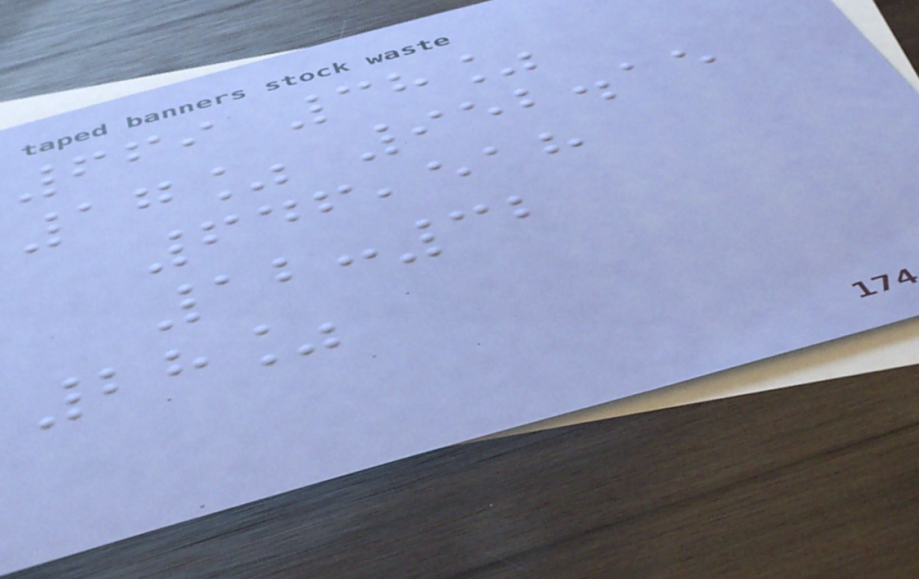669 38%
17% 952.15
646,518
12:32
28%
